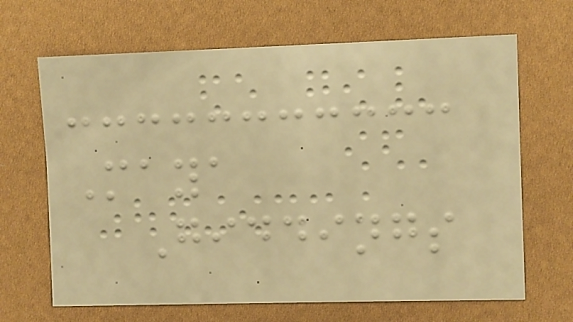Maya
Giddings
